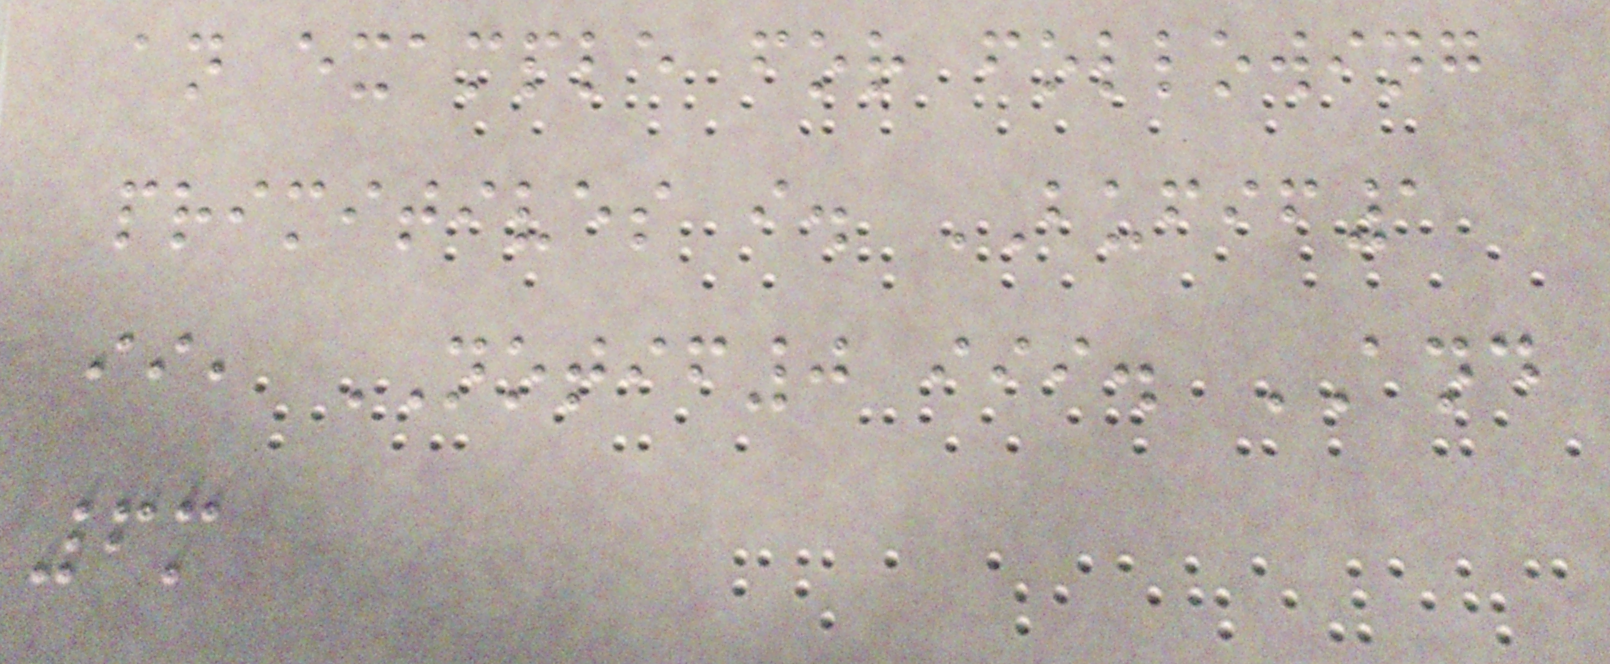an example for following
primitives i. BUFIF1
ii, NOTIF0 iii. AND
6m
